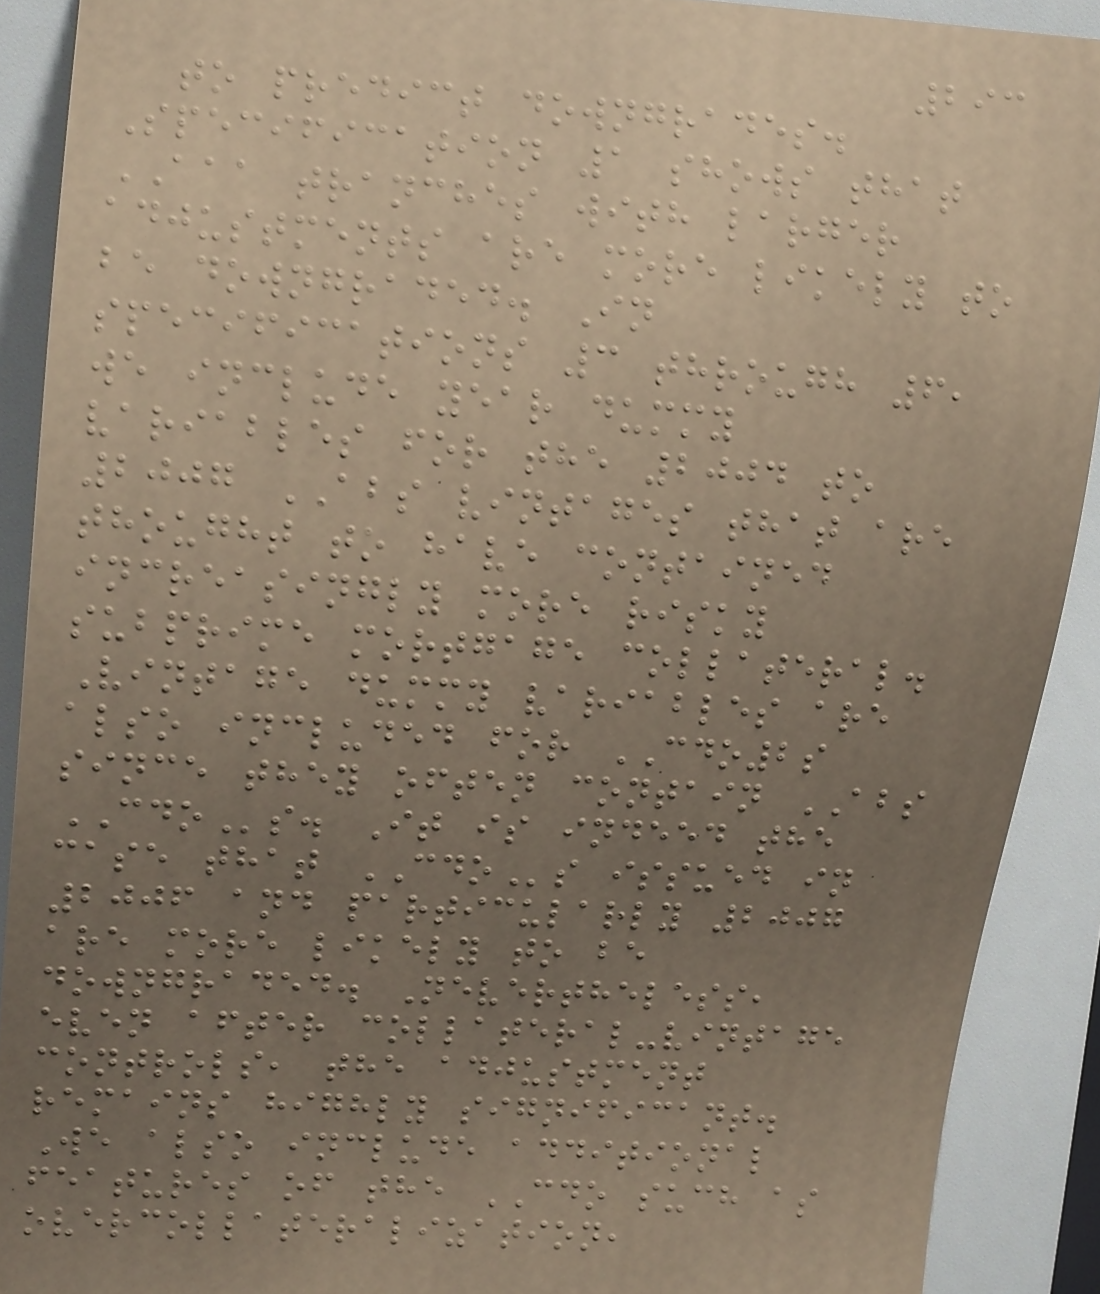293
to predict downgrades.
Specification 1 shows that
AAA tranches with larger
adjustments are more likely to
be downgraded. In
specifications 3 through 6,
we include year dummy
variables for the 2004 to
2007 ABS vintages that are
thought to have contained
increasingly more risky
subprime mortgage collateral.
Vintage dummy variables are
also included for CDO2s
since they often contain ABS
CDOs. It is indeed the
case that CDOs issued in
2006 and particularly 2007
are more likely to be
downgraded. Nevertheless,
even after collateral-vintage
controls, the adjustment
remains highly significant.
We also include additional
features of the CDO such as
overcollateralization,
